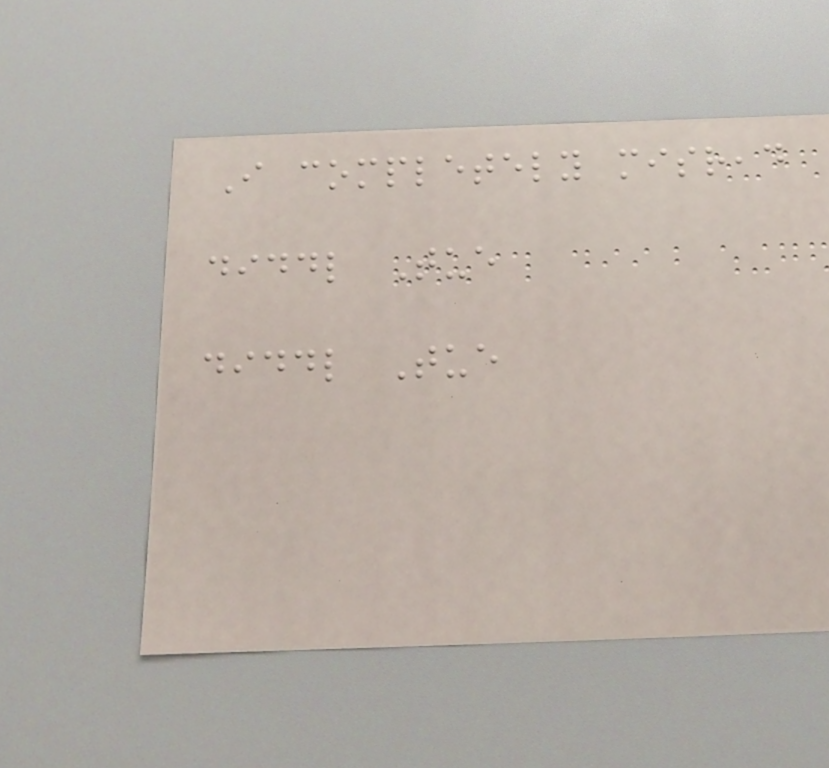I completely misread
diddl Tue
diddl Tue
